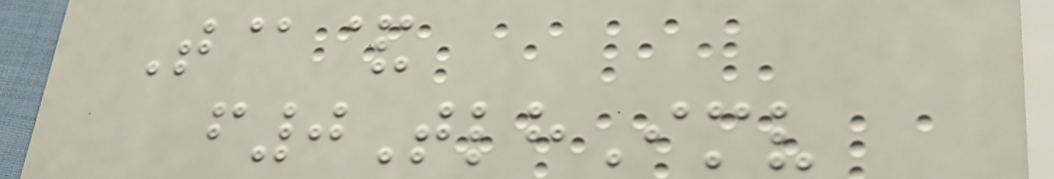T@&
f0TlhImv
